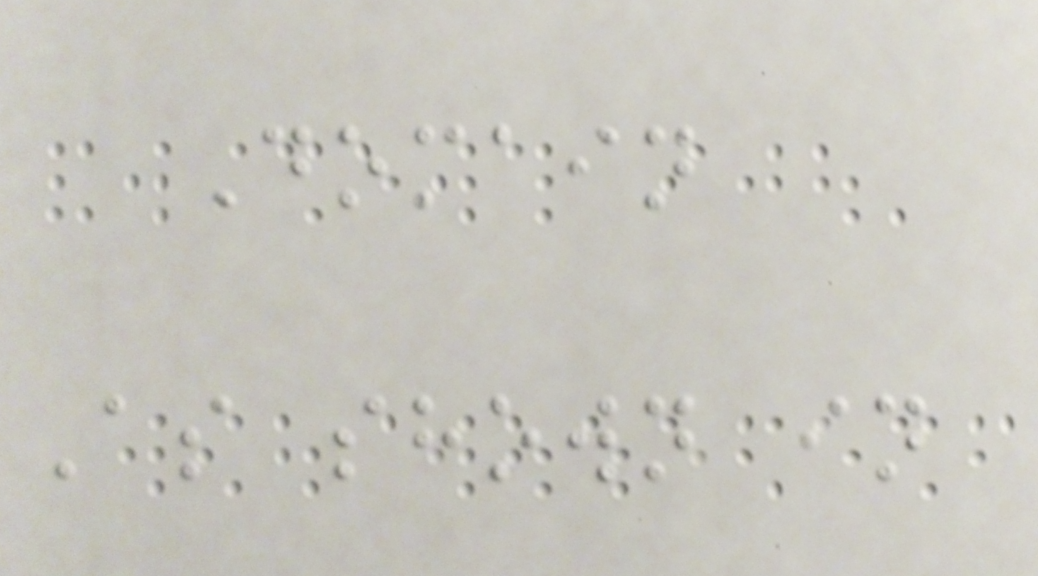Domain
As shown in
